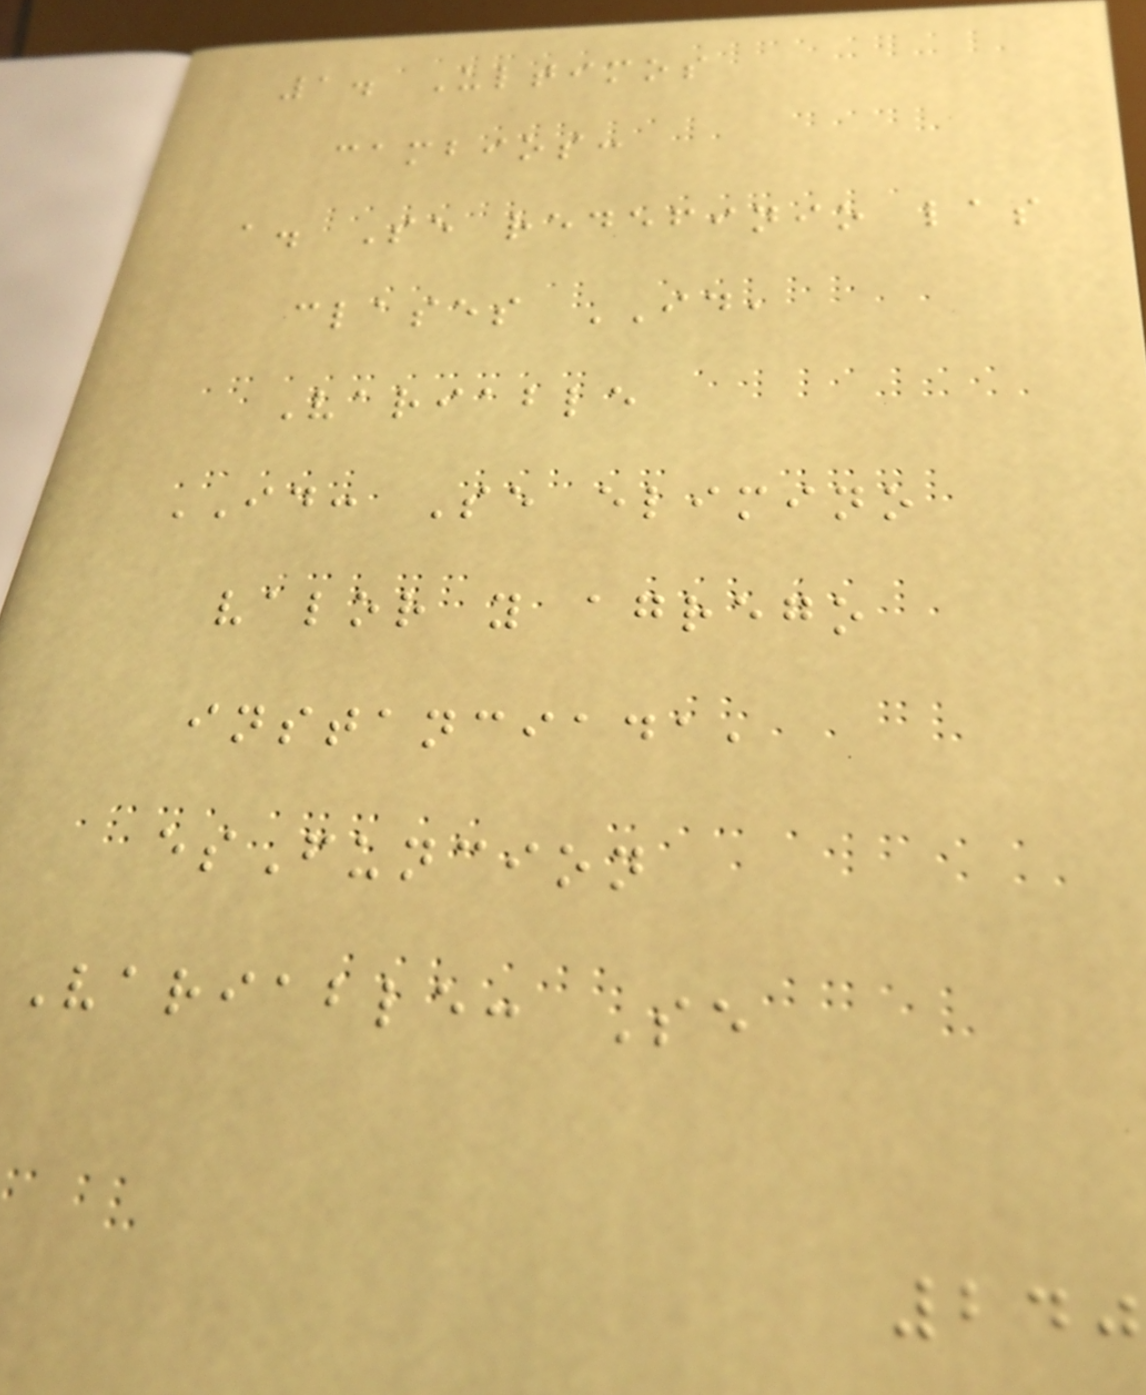1. Ultimos
cambios:
a. Se redefinio las
clases ID,
Variable
ID: Se elimino
valor y agrego
instanciada,
esFuncion
Variable: Se
240
